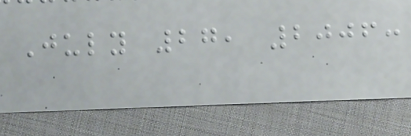July 27, 2006:
